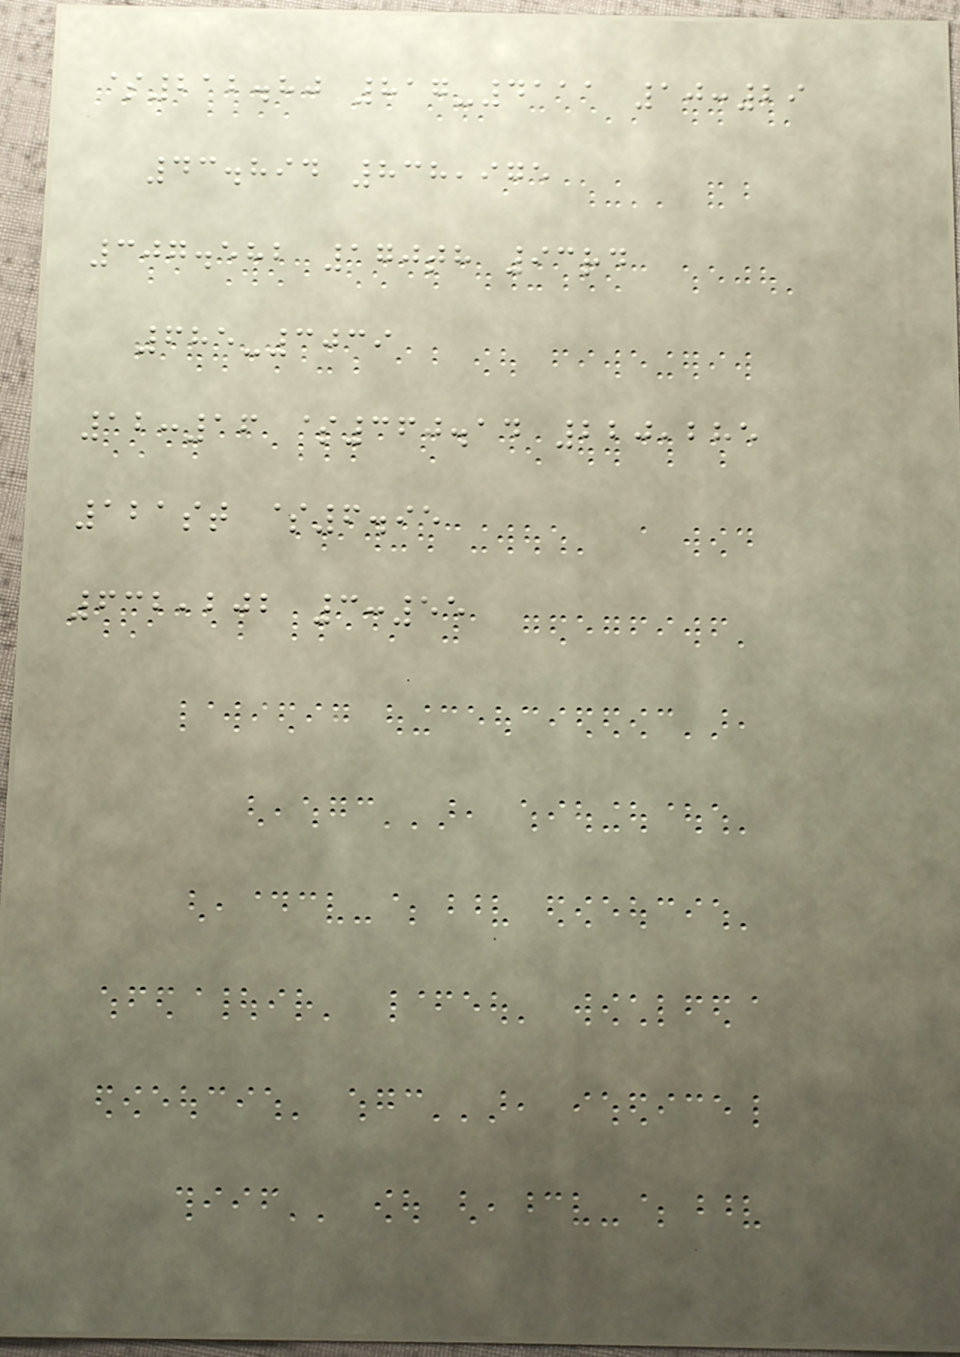$212.80 817-4111 10:29
43.894 838,975
307.582 170th 93rd
685-3039
12:16 $360.14 220,285
121st $6.95
632,202 3:55
